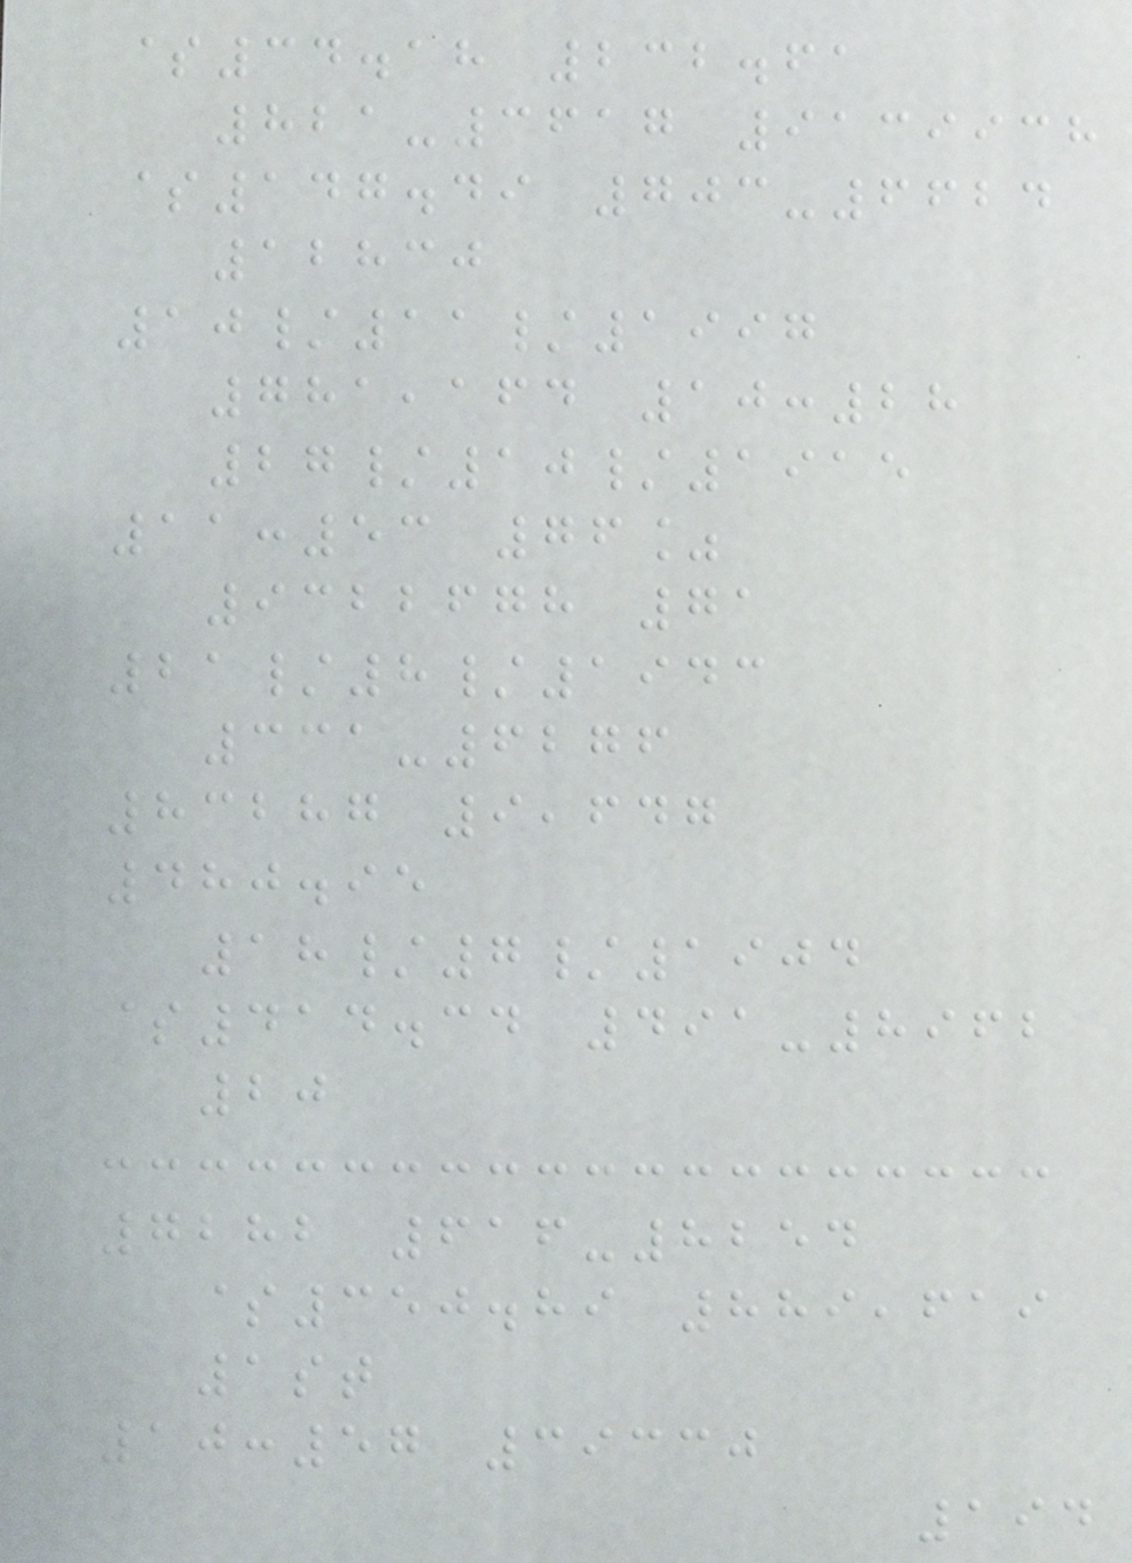$34.18 232.61
821-3617 9139938
$147.49 703-6624
12830
10/11/1997
781,164 10:28
27/10/1915
11:53 76%
9322678 71
21/8/1943
331-6276
83287 9,647
480.95
18/7/1904
$414.34 491-8962
20
7282 616-8254
$350.89 889,619
1st
10:57 39330
194
